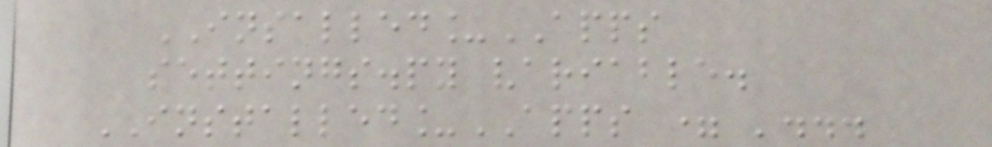INSALLED_APPS
settings.py variable.
INSTALLED_APPS = '...
